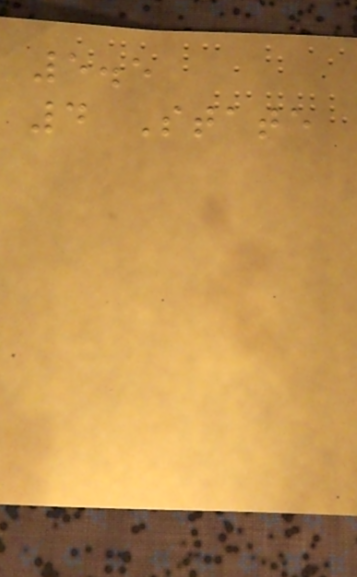5.5
4 State
